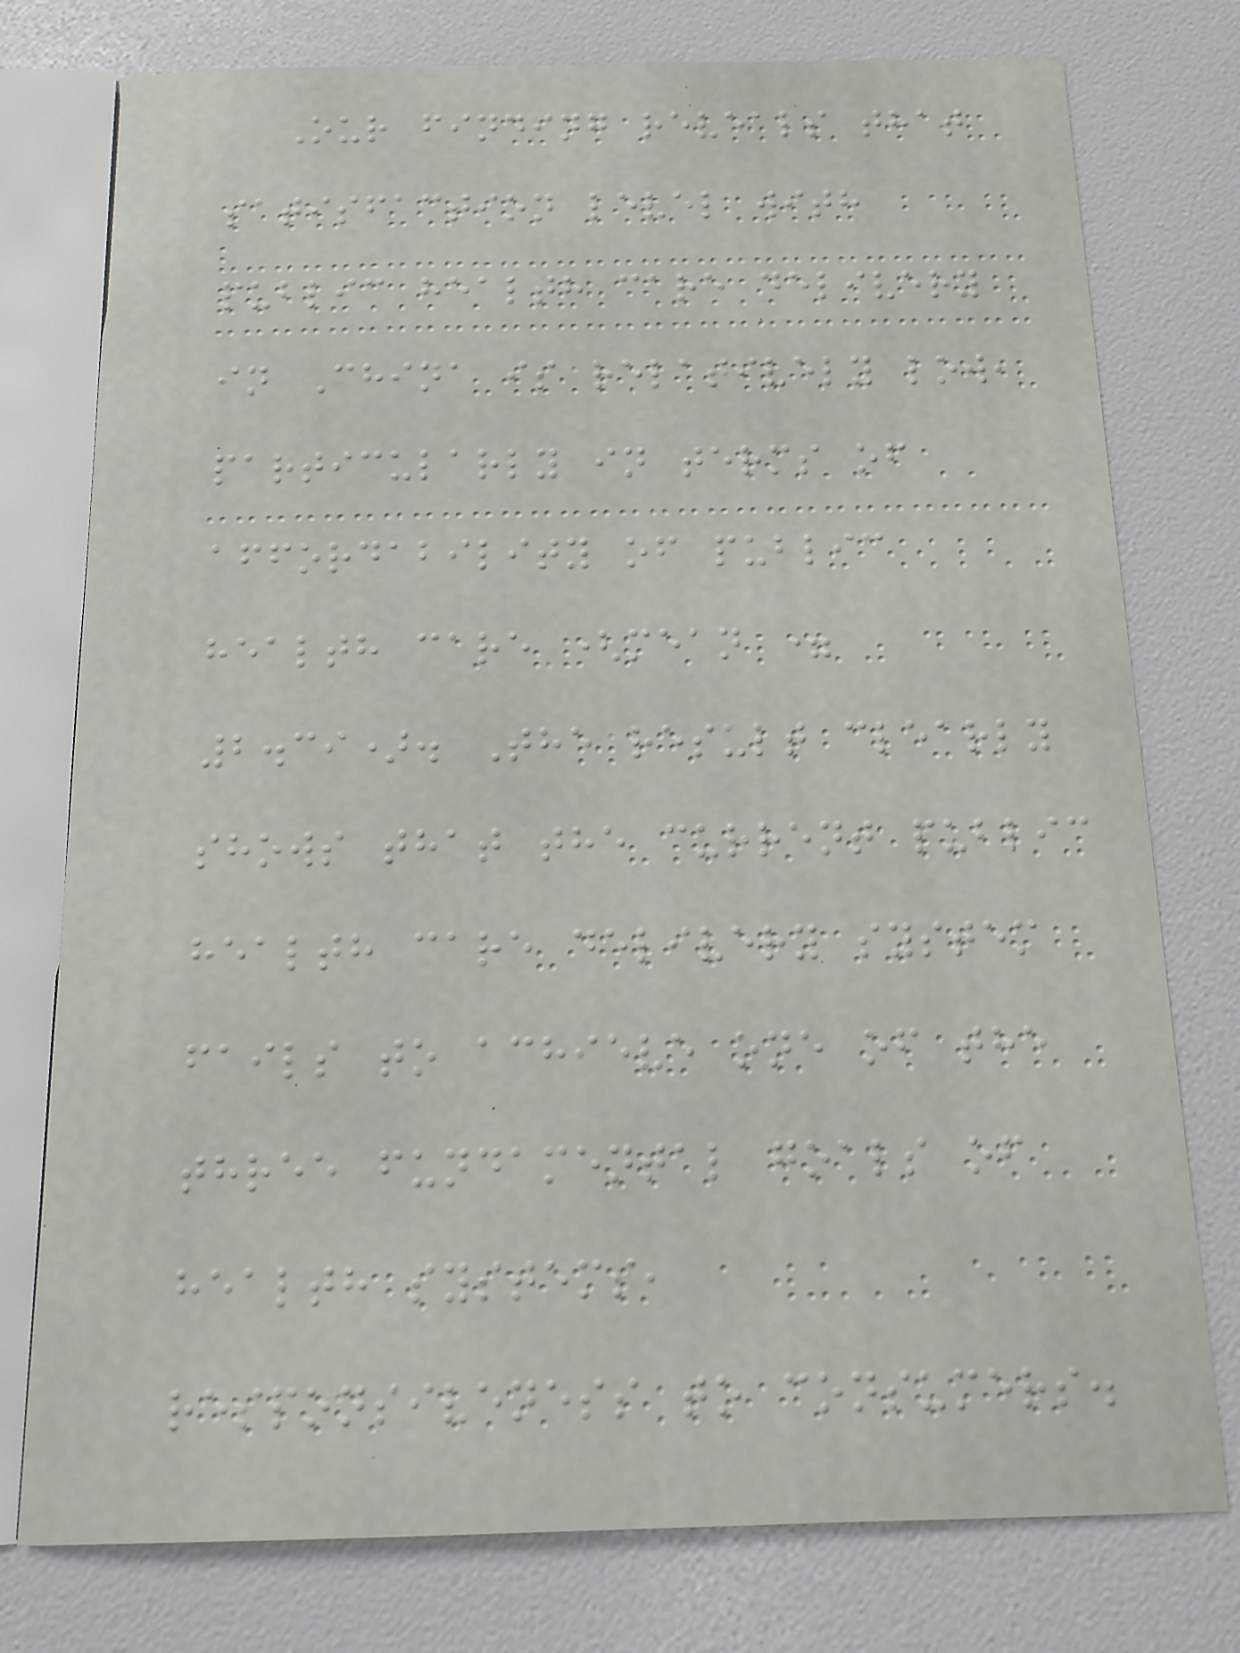Our finding reveals that
satisfaction level with
public health care delivery
in China is relatively low,
particularly in terms of
affordability of public
health care (mean =
2.39). The result clearly
shows that the current public
health care delivery system
fails to achieve one of the
three fundamental goals of
health systems,
responsiveness to consumers.
